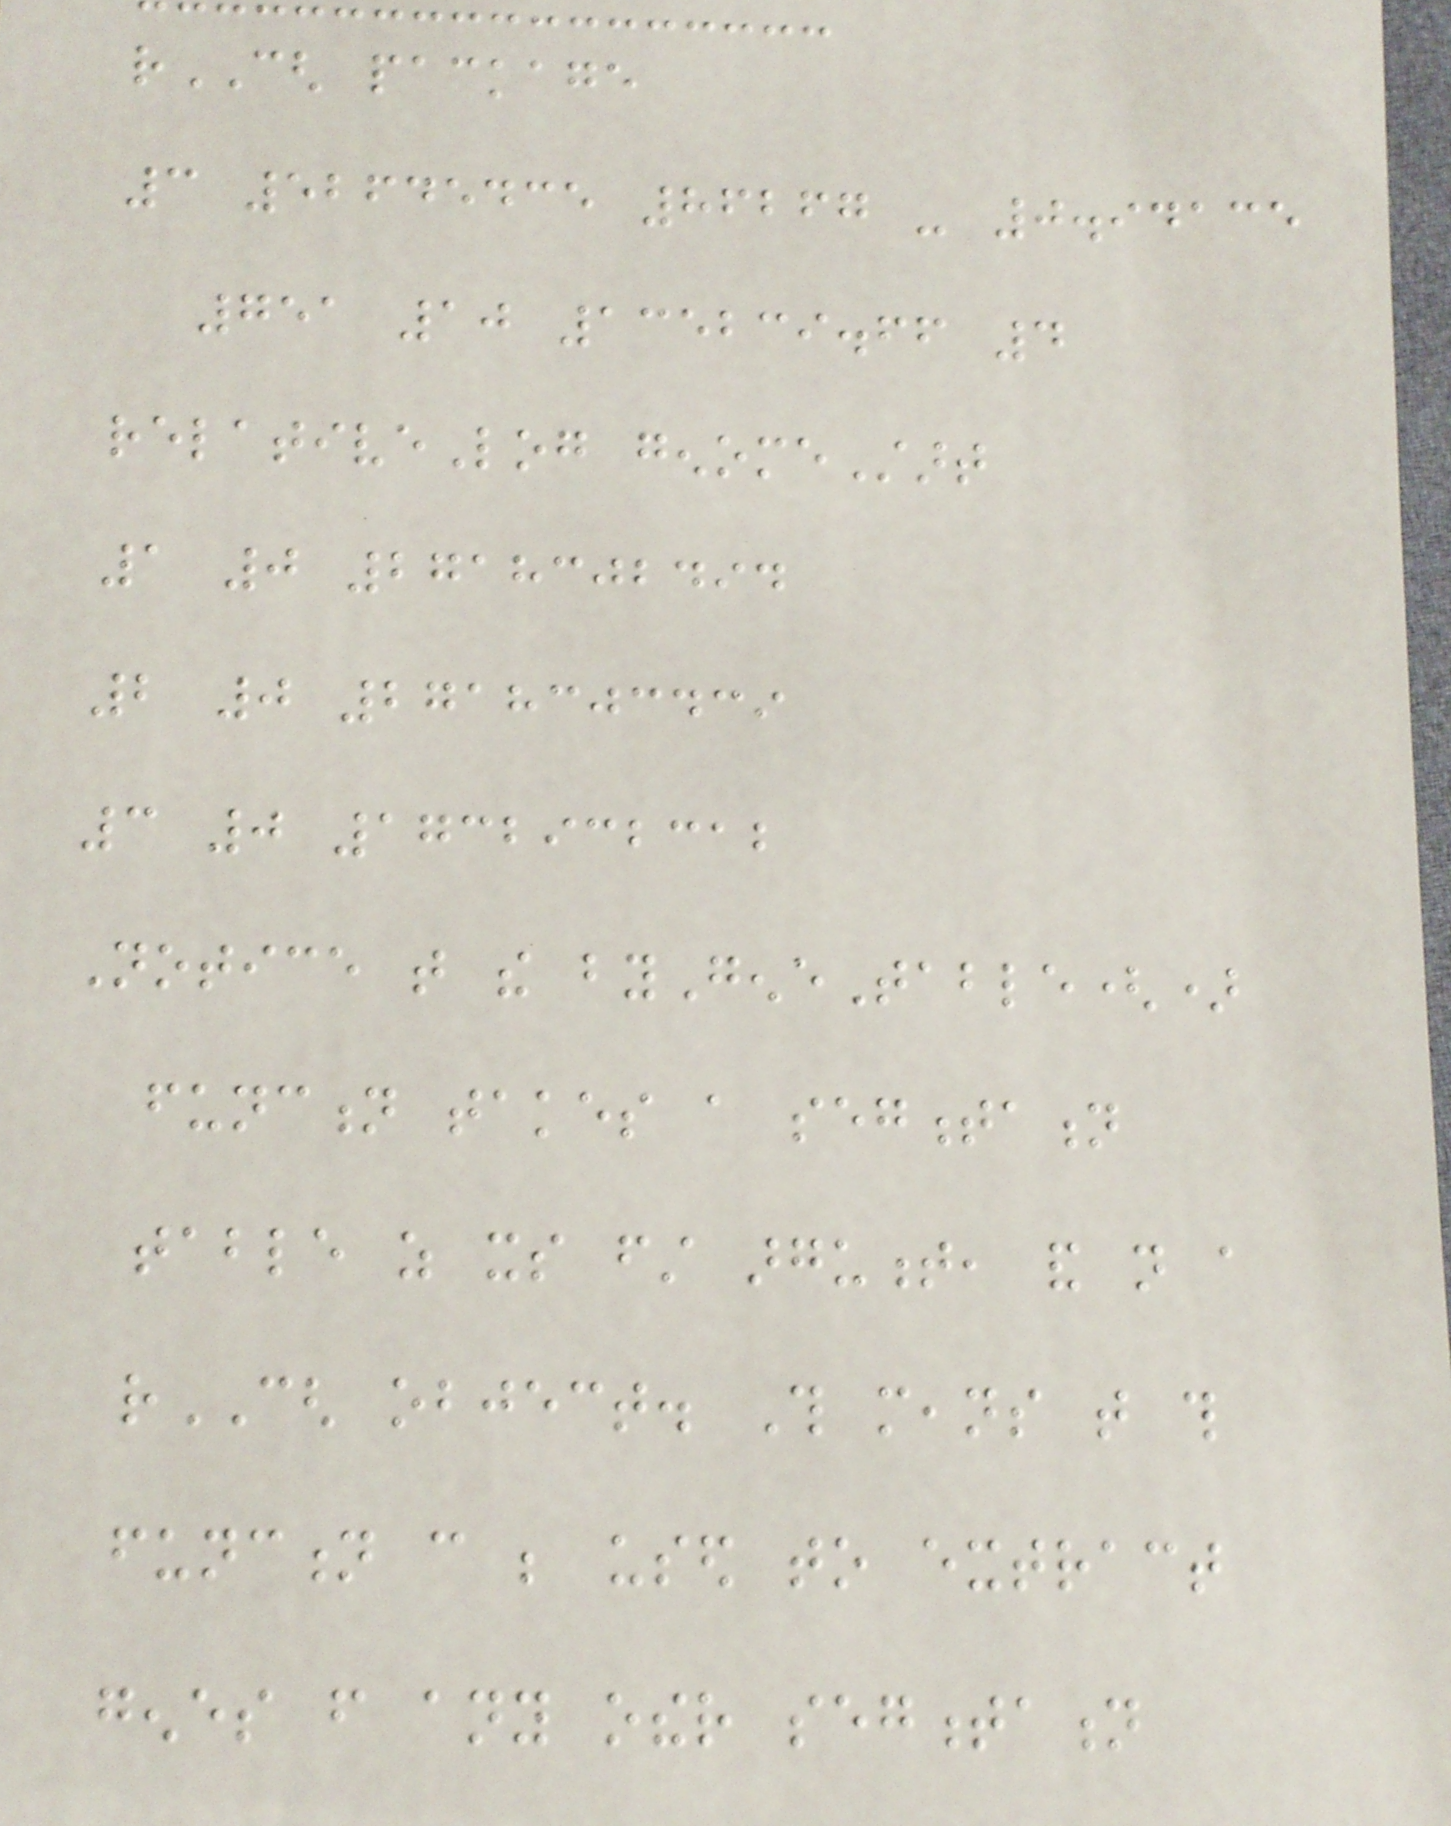rCGH package
3 52645435 86267 - 0.94135
751 10 135239.66 4
relativeLog genomeStart
1 0 2718302494
2 0 2718303439
3 0 1732932312
Notice that the byGeneTable()
function takes a segmentation
table as its first argument, and not a
rCGH object. This means that this
function can be used to extract
genes from any other segmentation
